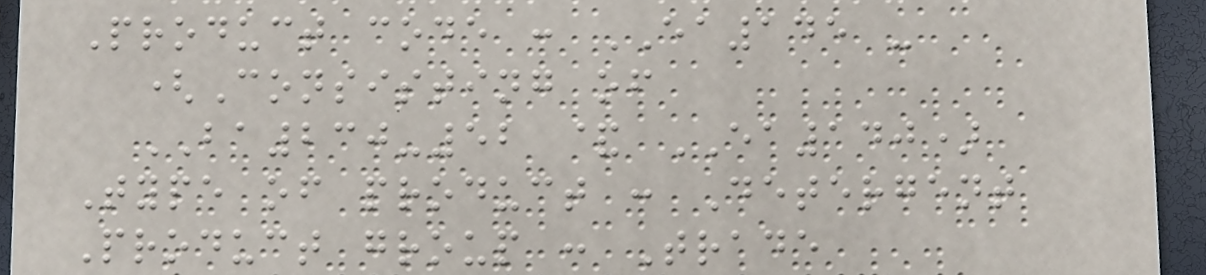Product code : EA145 -
(Consisting of
BA230-52 & EA140)
Type of product : Detergent
Product group : Trade
